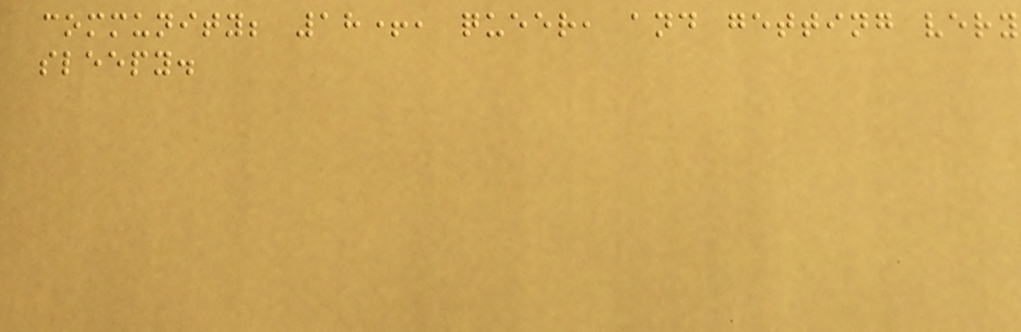community; 18+, queer, and getting very
sleepy.
